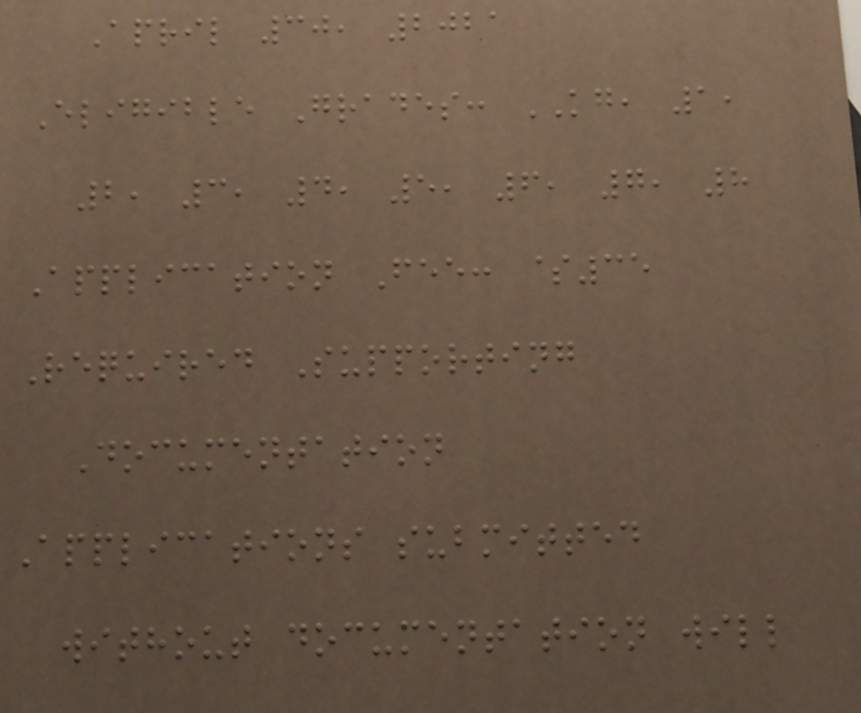April 30, 2021
Eligible Grades: KG, 1,
2, 3, 4, 5, 6, 7, 8
Application Fee: $35
Required Supporting
Documentation
Applications submitted
without documentation will
